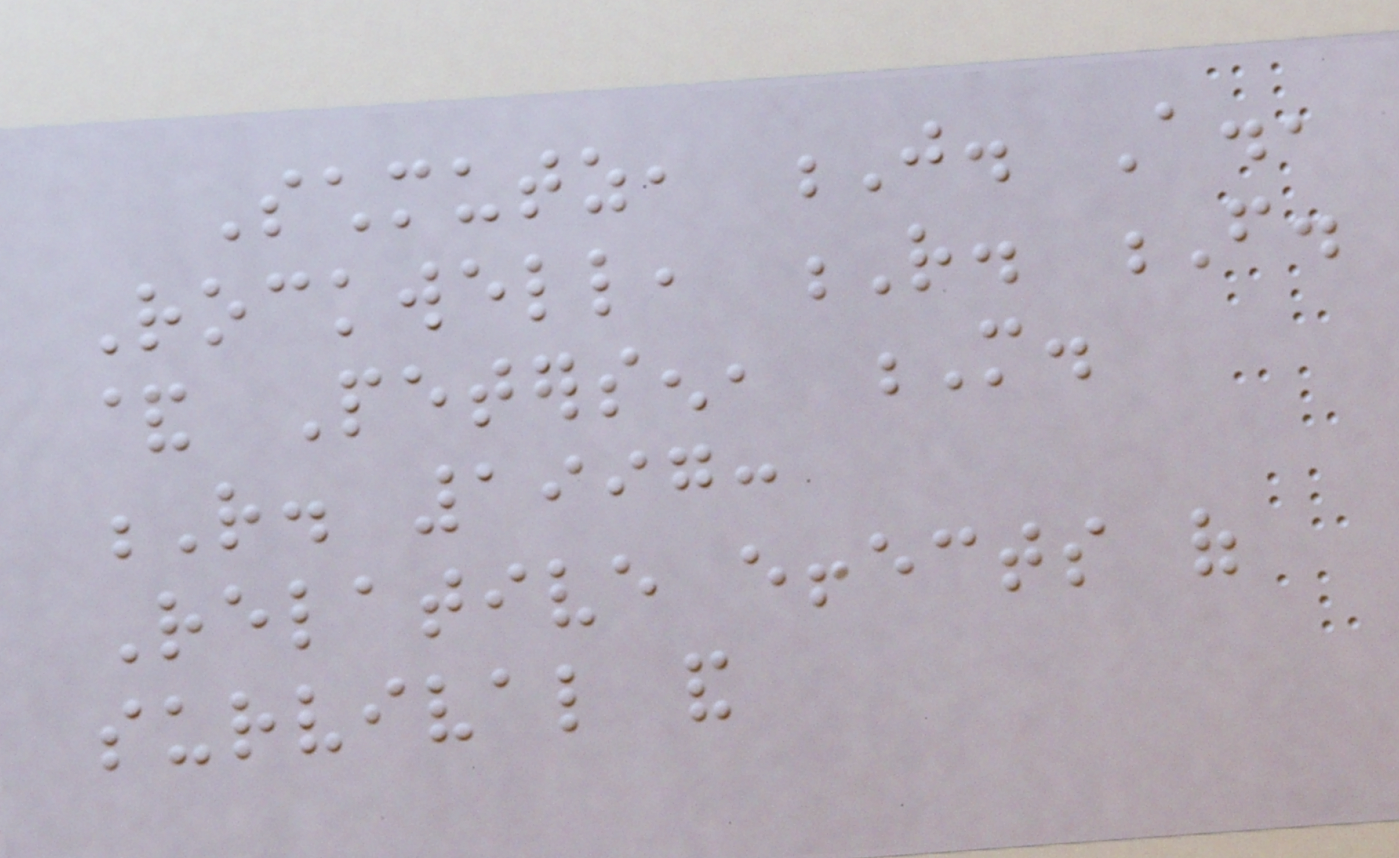Schmutz, J. A.,
Rockwell, R. F.
& Petersen, M.
R. 1997:
Relative effects of
survival and
